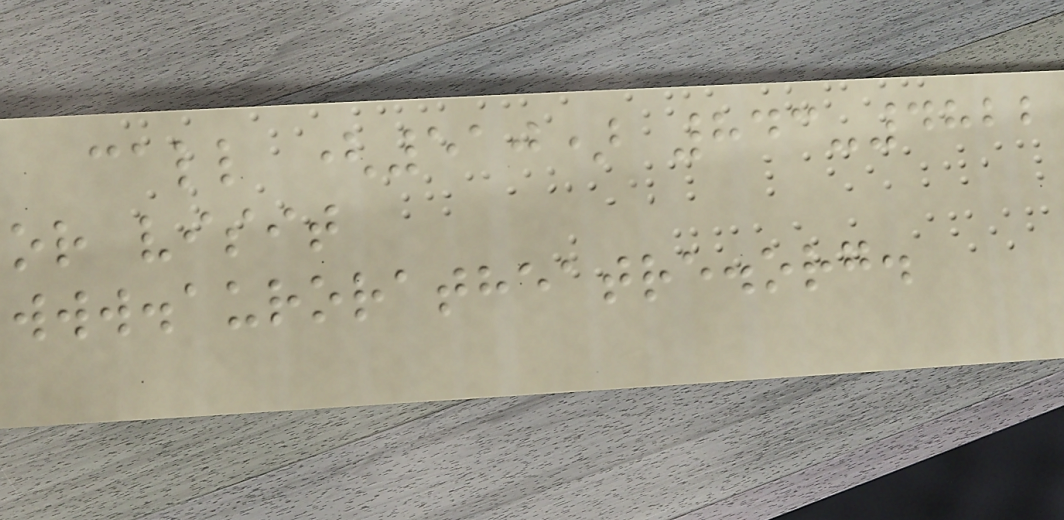call (510) 843-4822
or visit
www.auroratheatre.org.
